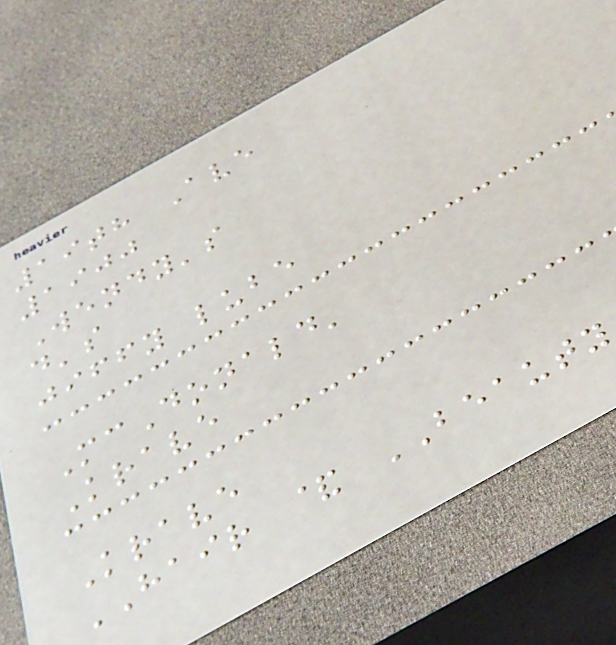19th Ave
1900
Wendy's
d's
jiffy lube
McDonald'
Krave
Krave
HAIR & BEAUTY
